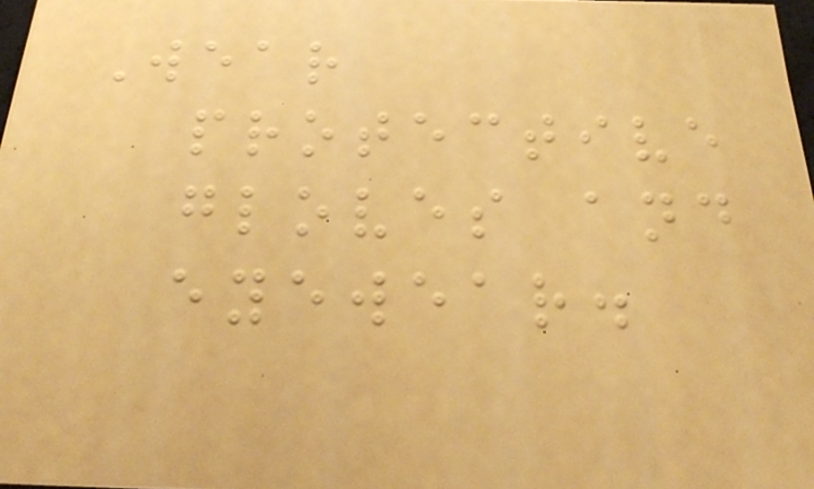Wear
protective
gloves and
eyewear.
